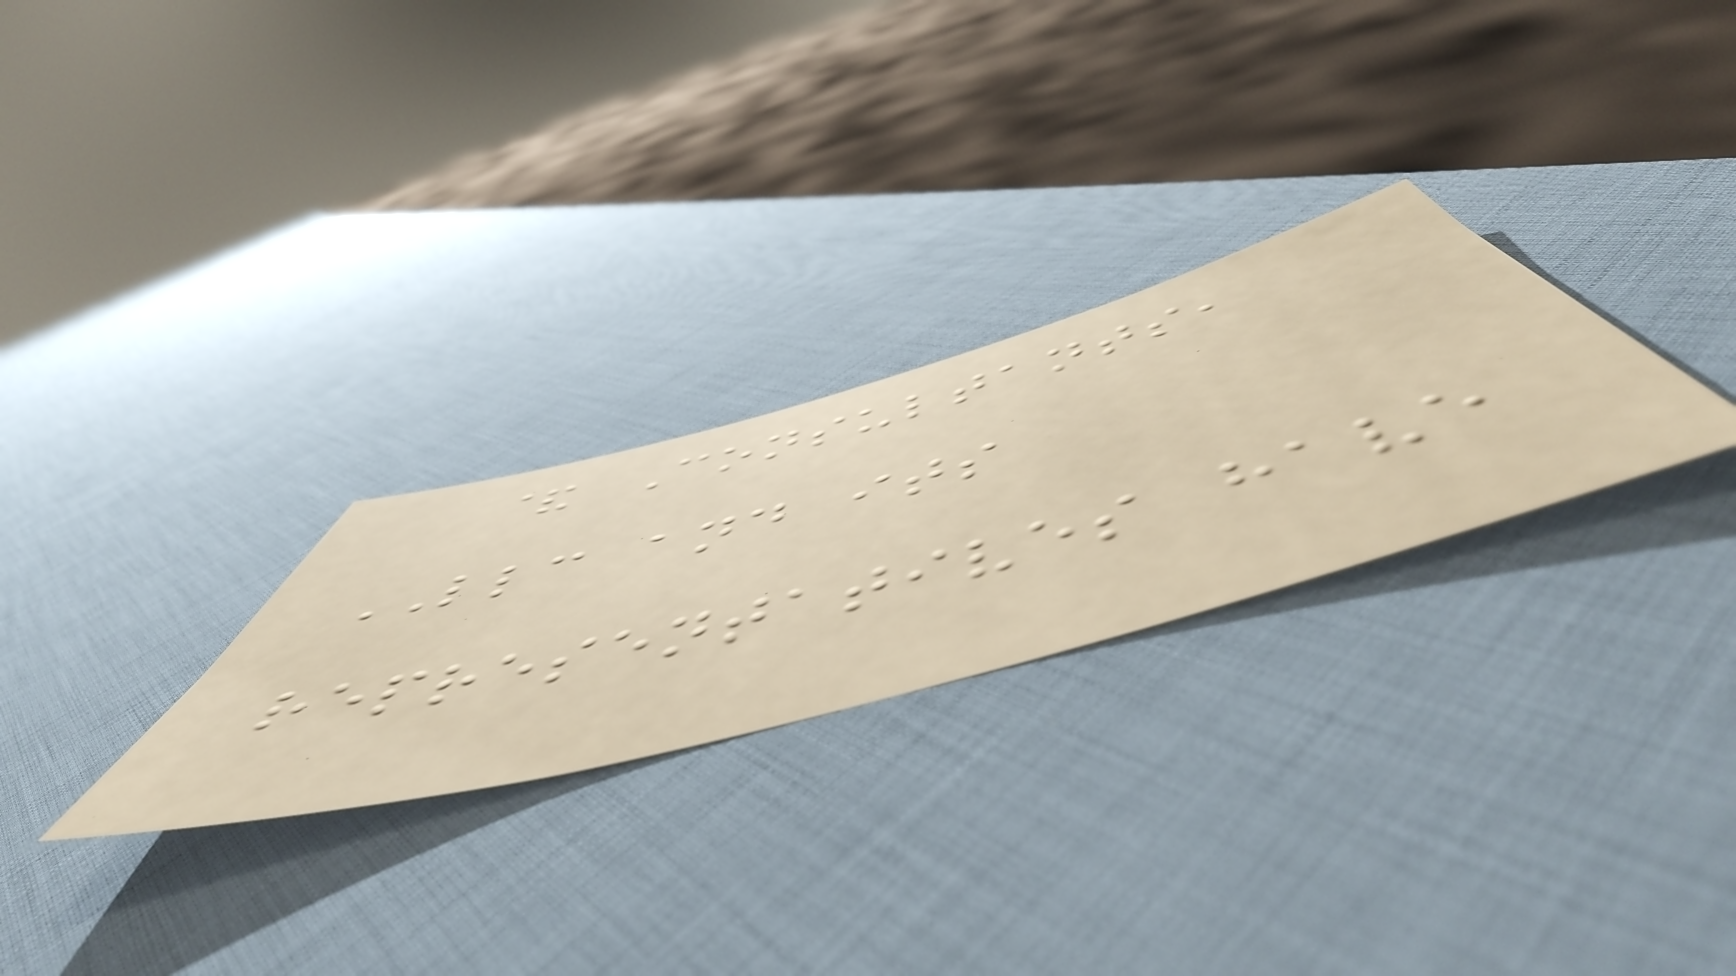& Consultants,
LLC and its
representatives have
